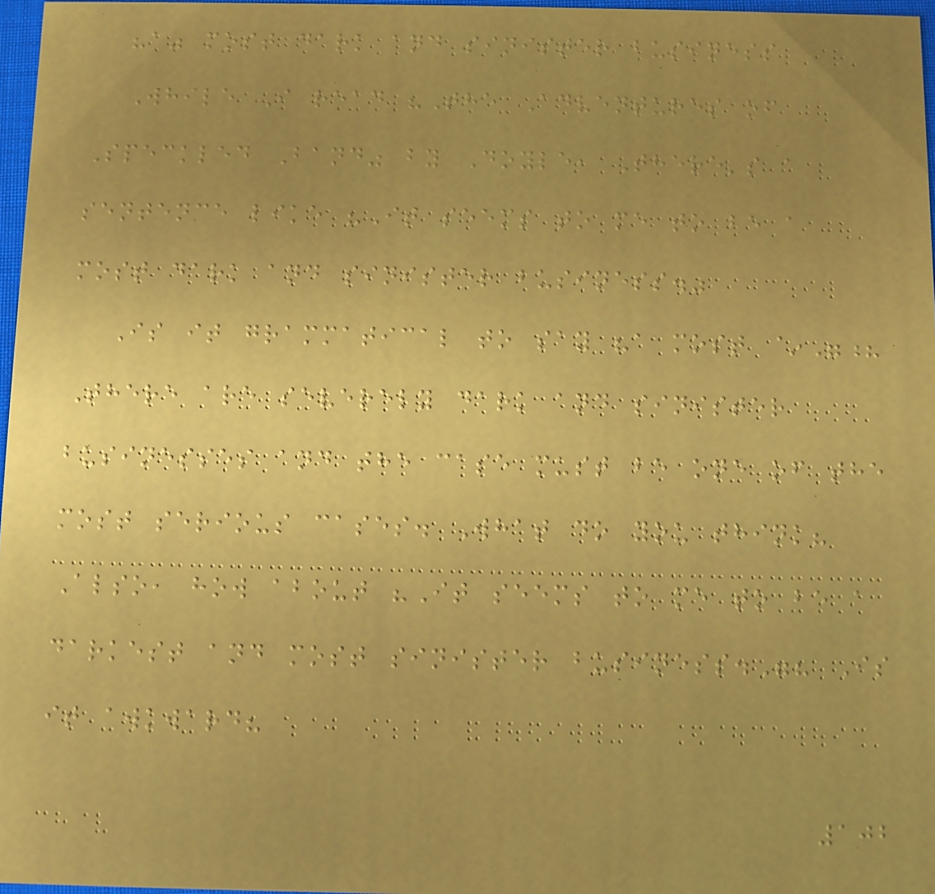"a" most dark and sinister business
While I read "The Adventures of
Speckled Band" by Doyle, There's a
sentence like "It seems to me to be a
most dark and sinister business."
Is it grammatical to say "a most ~"?
There are severely dark and sinister
businesses and the case must be one of the
most serious cases. What do you think?
Also, how about "It seems to me to be a
darkest and most sinister business."? Is
it awkward?
102
